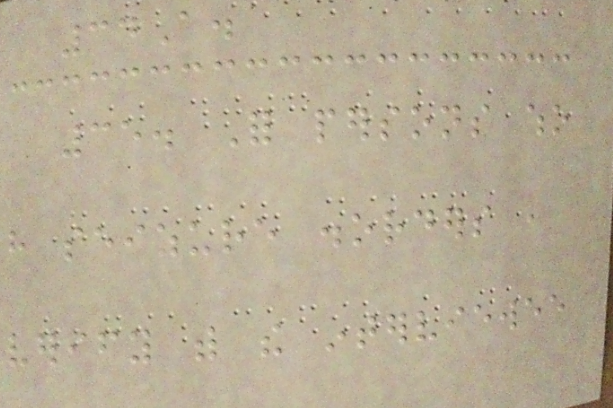34A.
35. For persons who
have seizure disorders ,
verify with the interviewee
